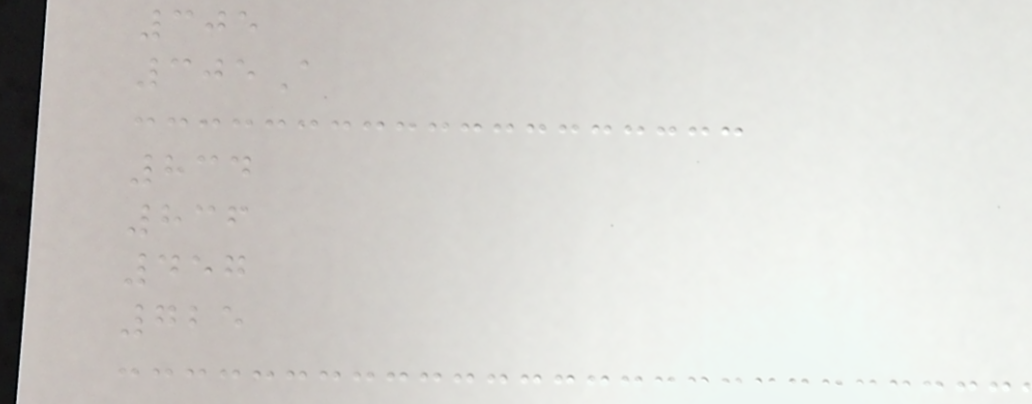305
305A
834
836
457
725
